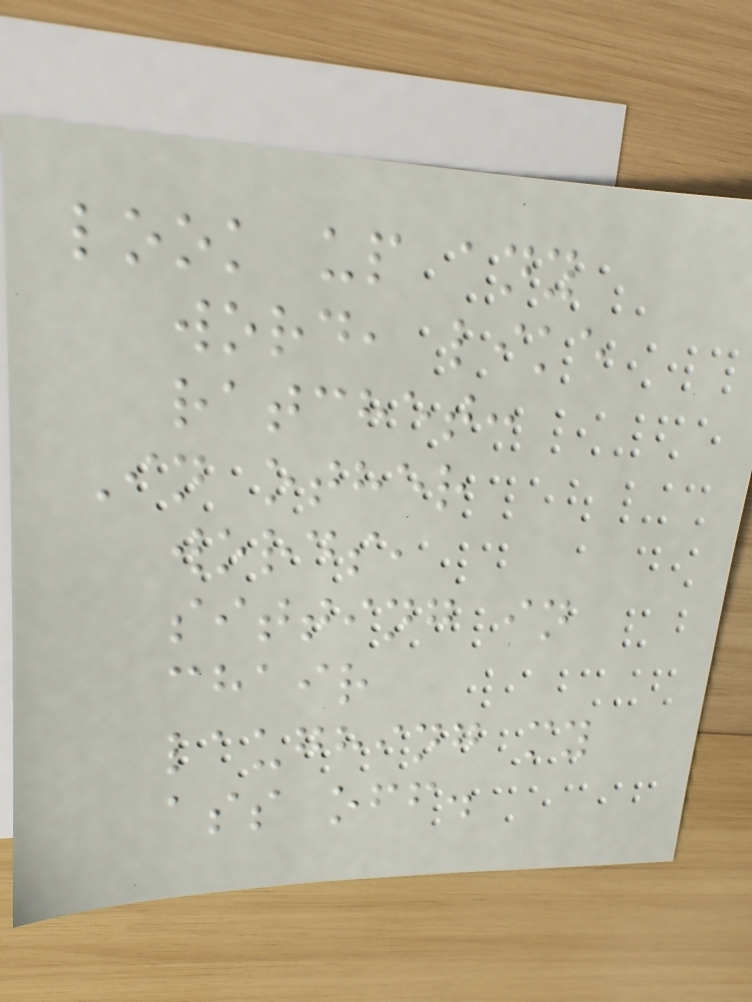look up any
word, like
ratchet:
In other
words,
sitting in
chair
laughing my
ass off.
